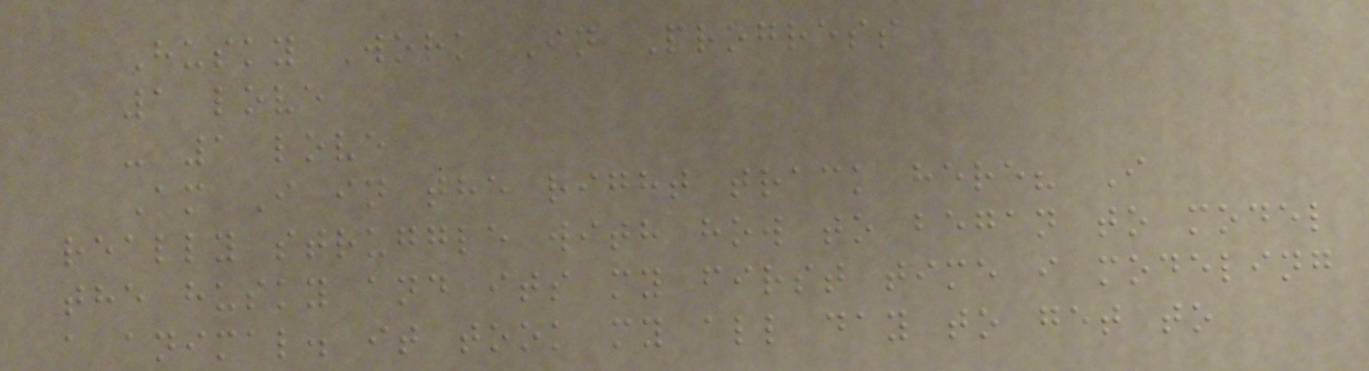Husky Work In Progress
1 love
- 1 love
Am I in the right track here? I
really struggle with how to began to model
the husky and its my first time i modeling
a animal. it took my all day to get to
